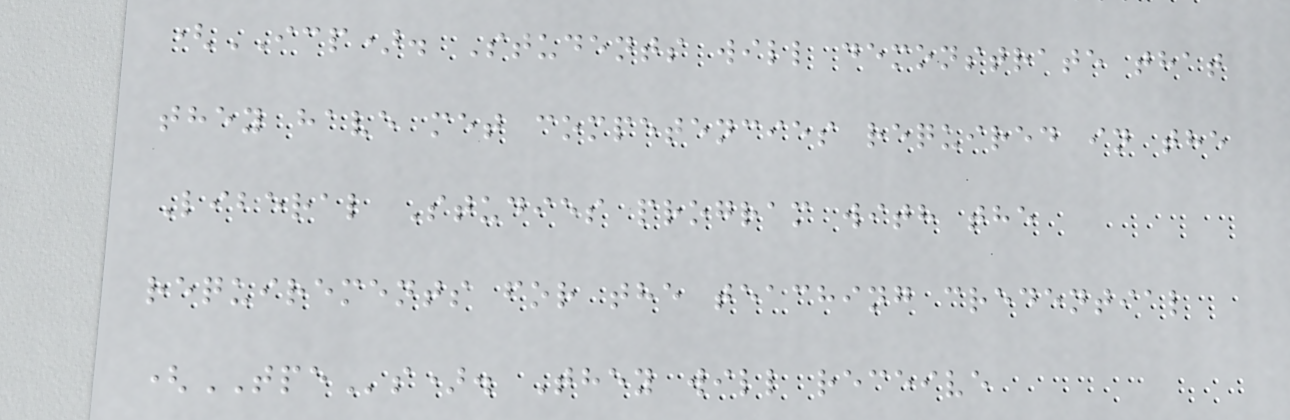(ICP). Students will demonstrate that
they have met competencies required in the
Liberal Studies program with the
requirements for the teaching credential
(TPEs). They will receive
